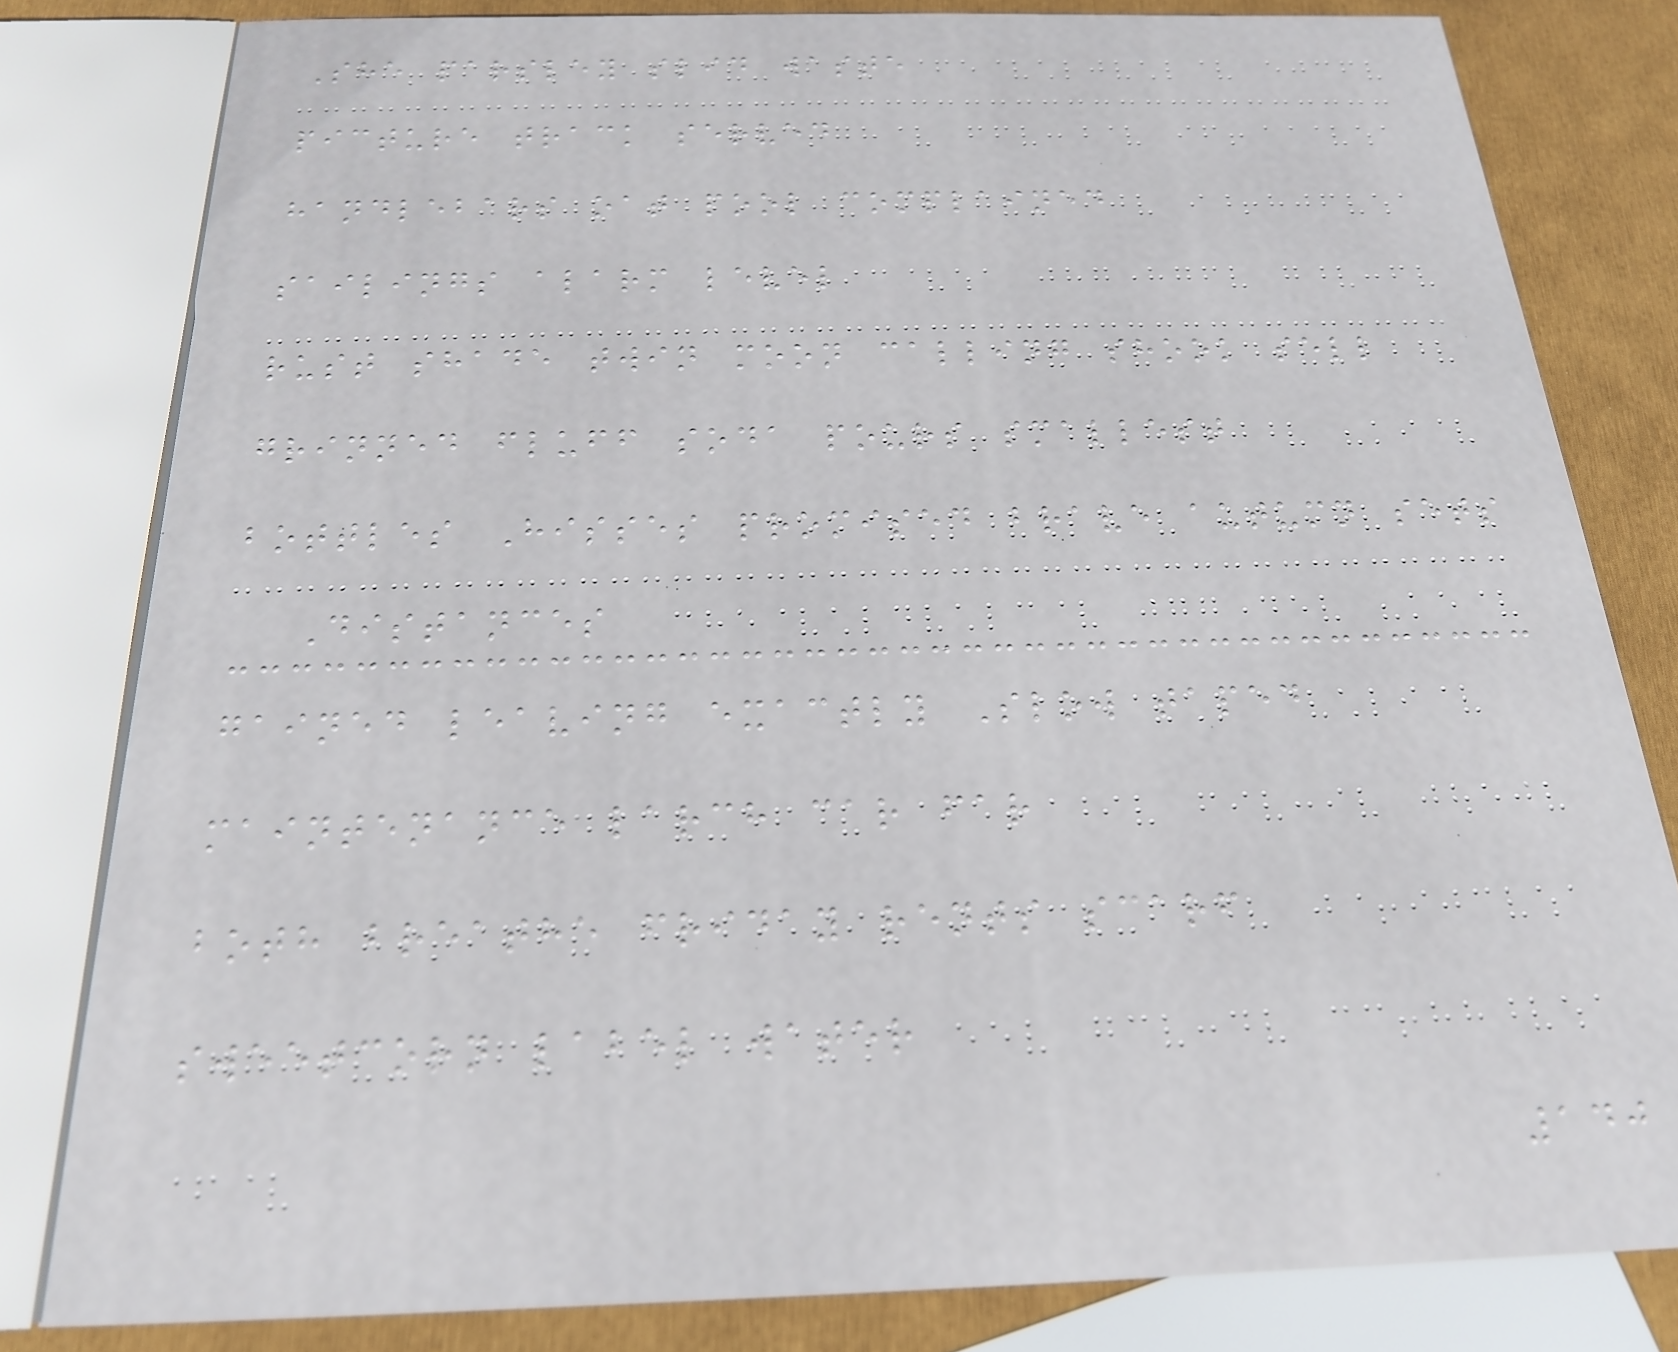She parsley slid waste
picture track served
handlebars oat pool complained
sailings alarm level
rust shade twin moon calling shook sell
grinned fluff soda pours smallest
bottles Hisses promised brave autumn sets
Distances
gained leaving exactly Slow taped
maintenance larch car far
both breathe friday rents scarf
sweetcorn label water
140
